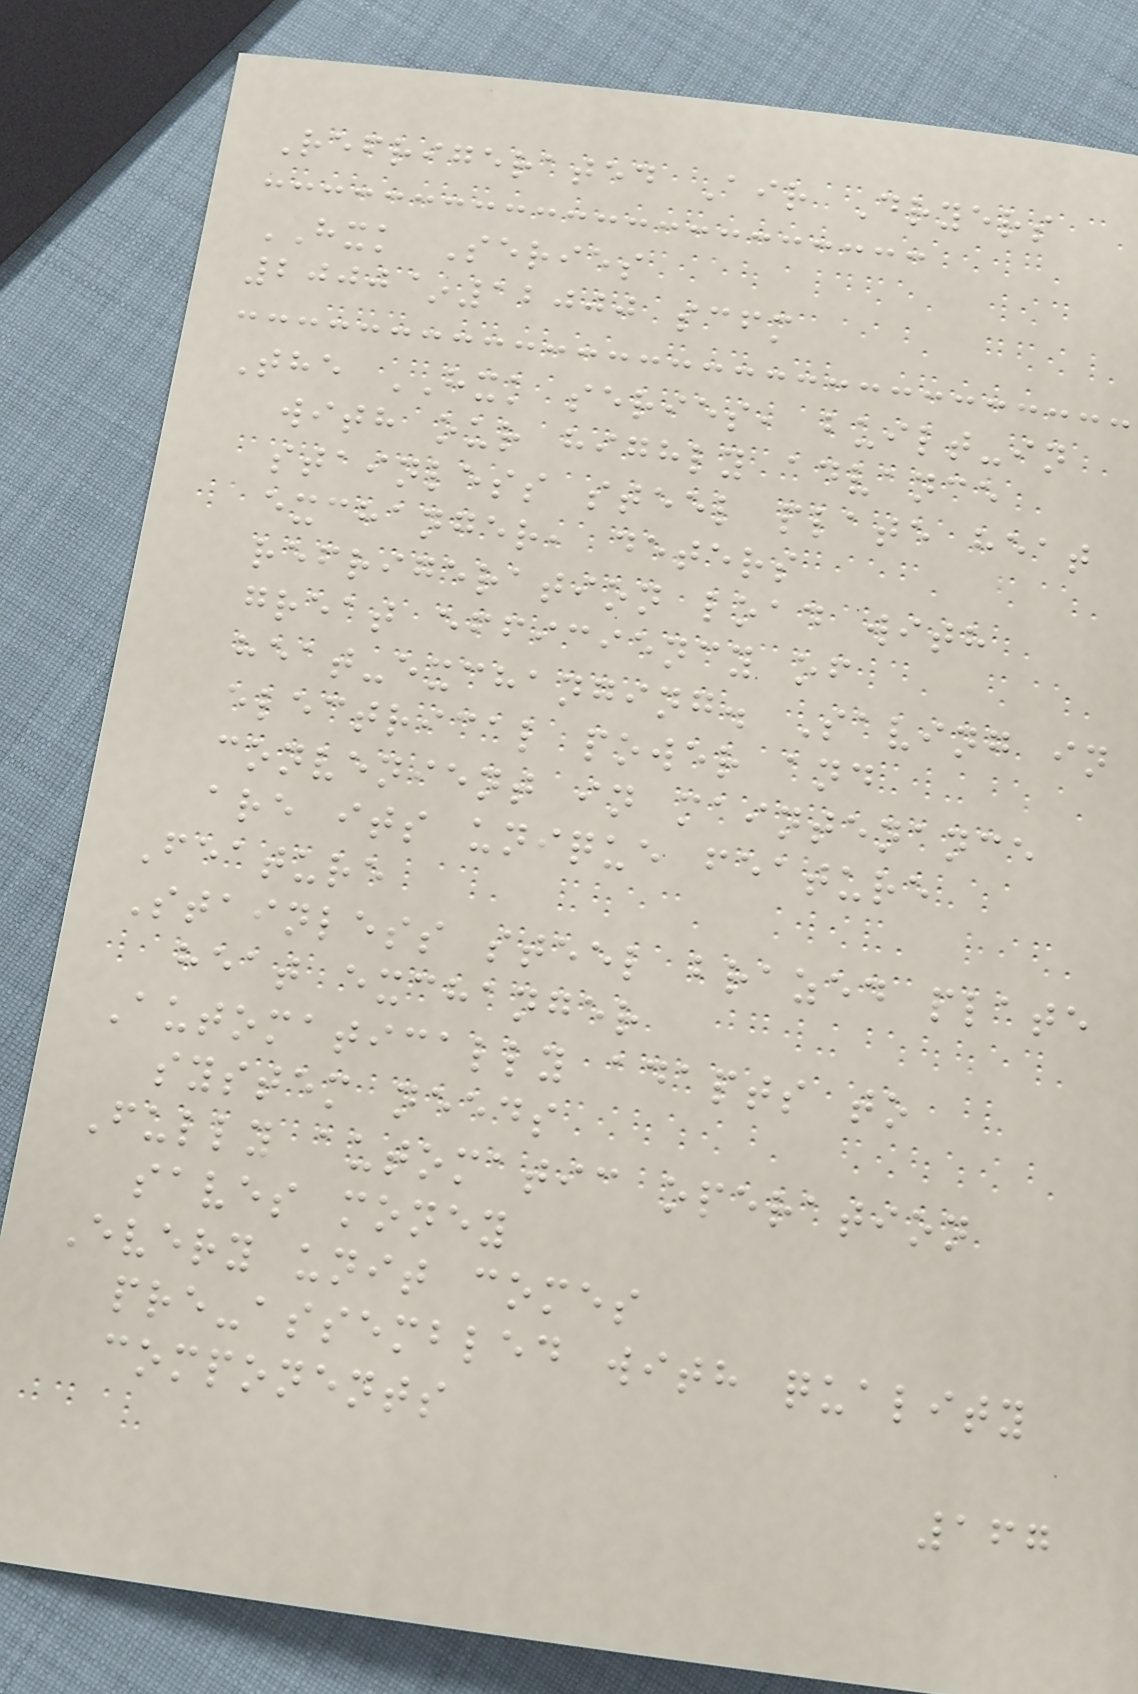Refrigerated Air Dryers
HXK Series
2000~12000 scfm
The HXK series, built-in
with our highly advance
stainless steel plate heat
exchanger, deters
refrigeration load with
great efficiency of
heat-exchanging. Saving in
electrical power and
convenient in maintenance
are its unique feature
Feature
Stainless steel brazed plate
heat exchanger
Automatically adapts to
system needs
Fully automatic operation
saves money
Every unit comes
pre-assembled with quality
components
167
